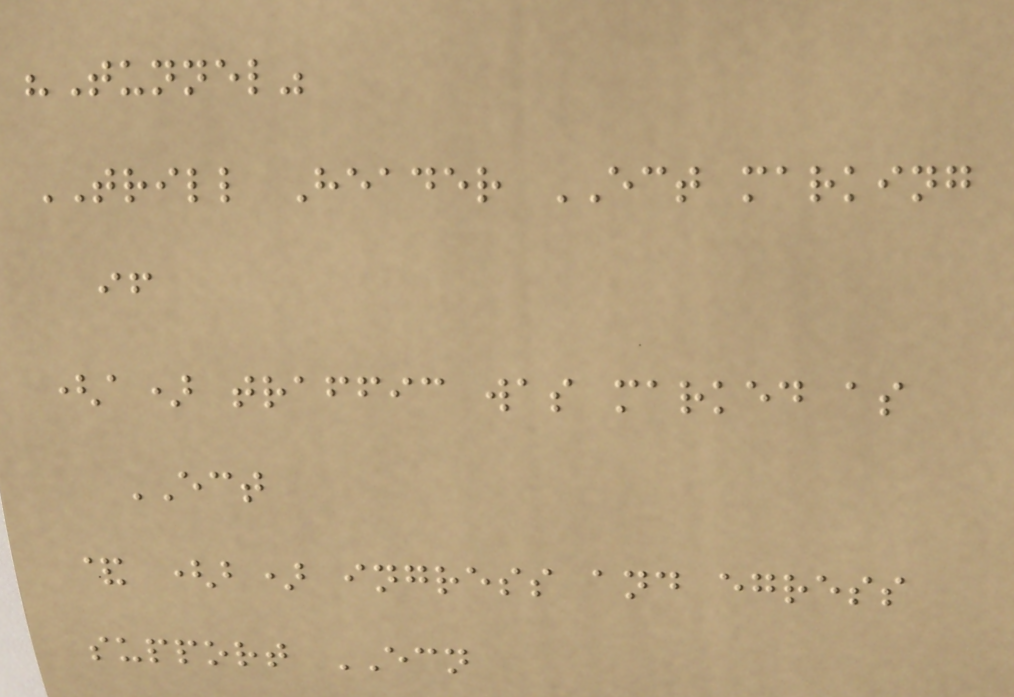"Tunnel"
TRILL Header ECT marking
if
(a) traffic was marked as
ECT
& (b) ingress and egress
support ECN
